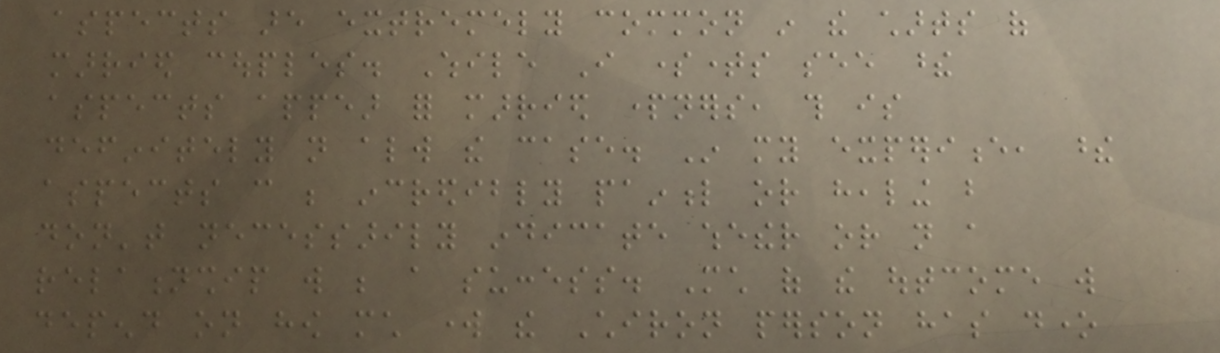aspects are extremely common in the charts of
married couples. While I sometimes see these
aspects appear for married partners, this is
definitely not always the case. In my experience, these
aspects can be incredibly painful or healing but
don't necessarily indicate whether or not a
relationship will be a success. Much of the outcome will
depend on how much work the Chiron person has done
